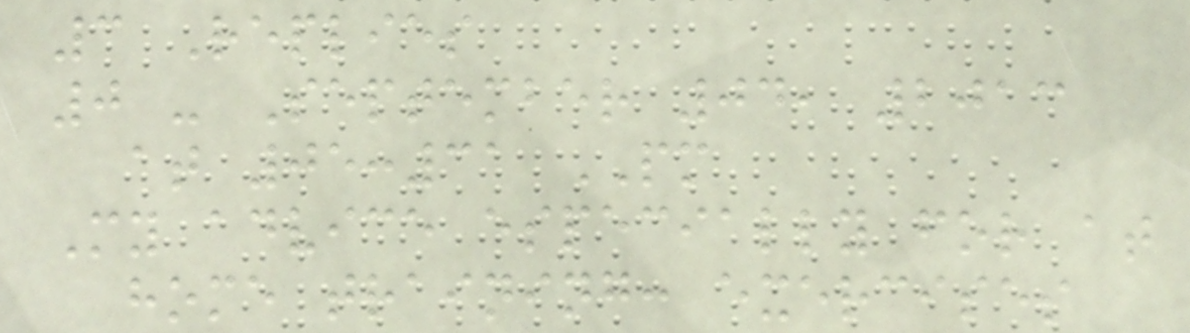3 Replies
0 - September 04, 2013
at 05:31 PM
My advice especially for at
home training: exercises
